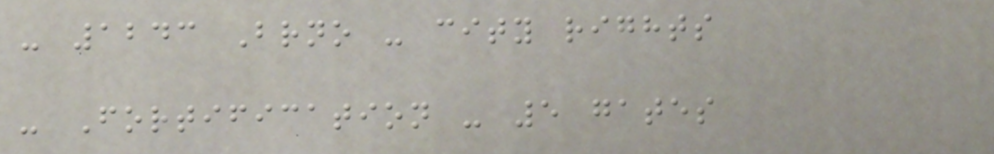- 1243 Brno - city rights
- Fortification - 5 gates
